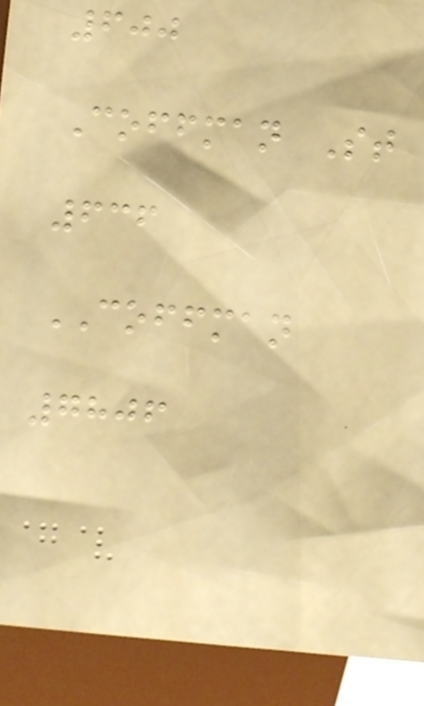600
Coffman St
636
COFFMAN
7806
